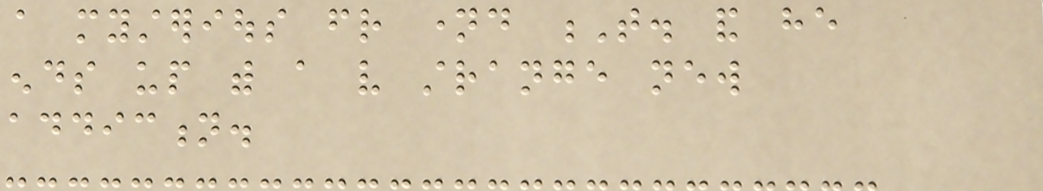a mysterious friend named T. and he
ends up with a very strange new
addiction.
